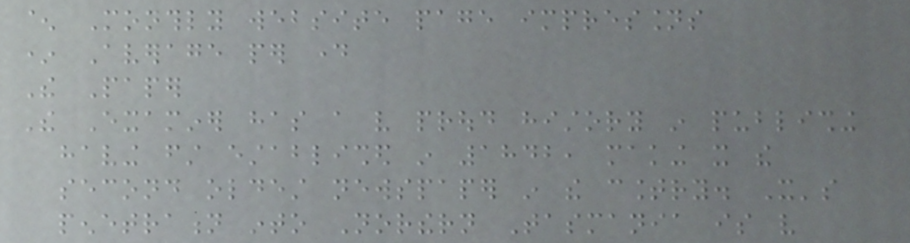^ Monthly website page impressions
* Average per day
The Paper
The Examiner has a very proud history in publishing
having first established in 1842, making it the
second oldest newspaper in the country. It's
penetration into Northern Tasmania is very
